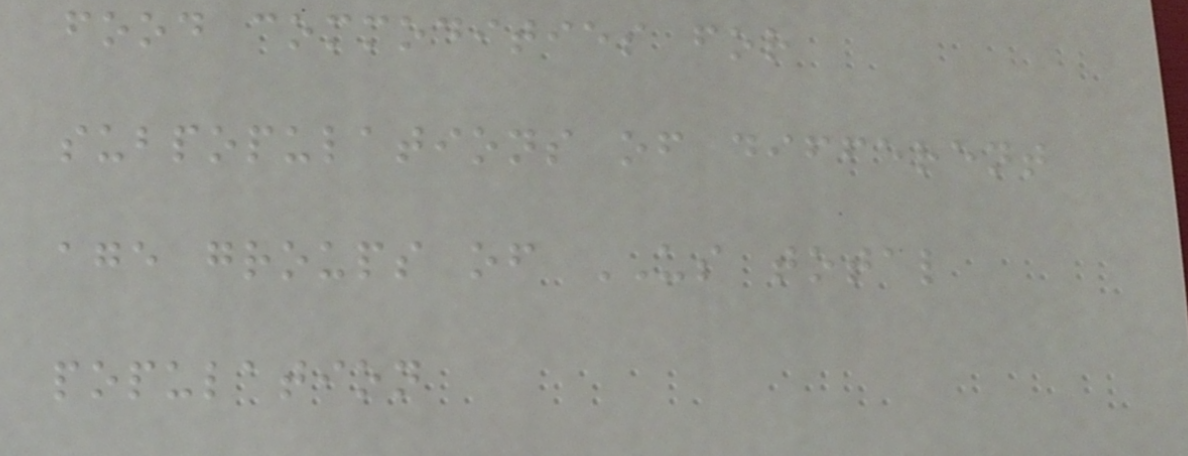food commodities for
subpopulations of different
age groups of US total
population
